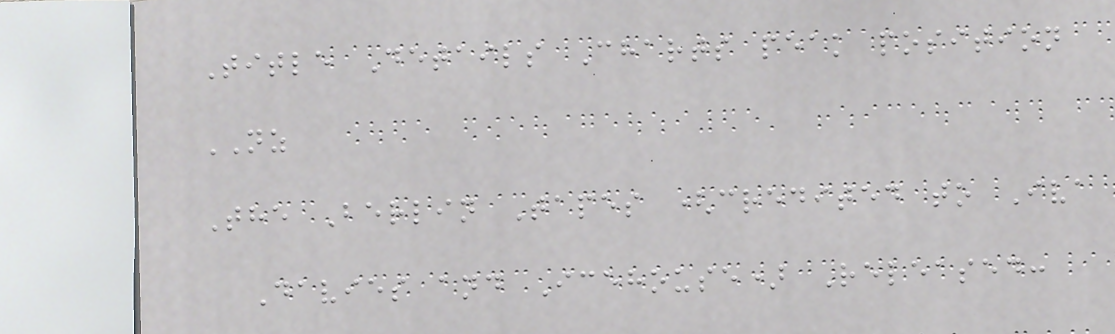Title Details Charts peak position
NZ
The Berlin Tapes (credited to Iva
Davies and Icehouse) Released:
